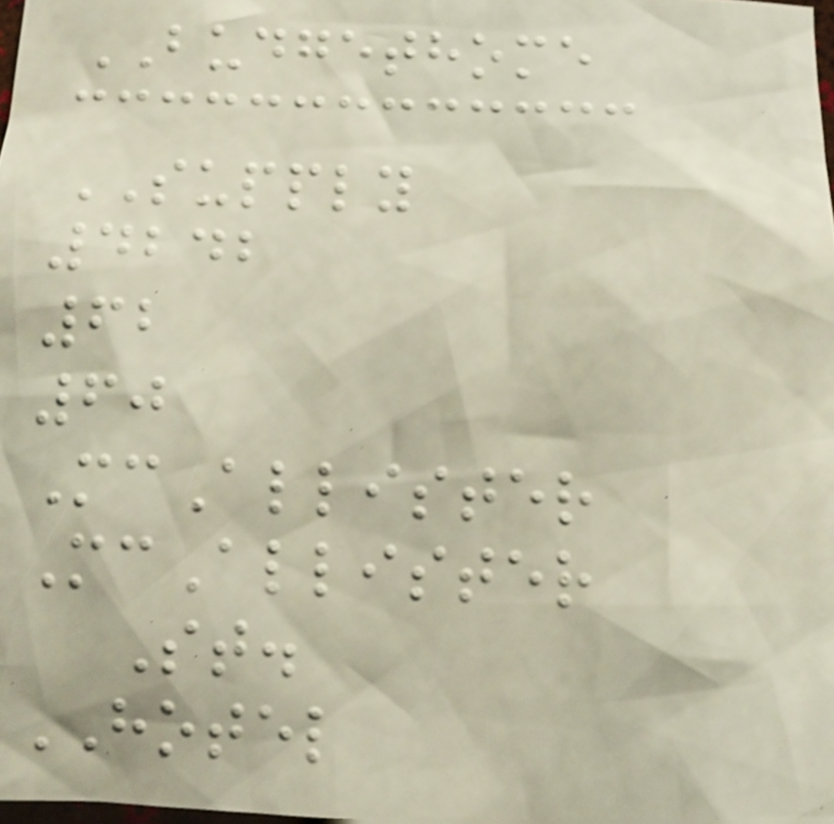BUDGETHOME
SUPPLY
4242
62
60
McAllister
McAllister
St.
HOTEL
